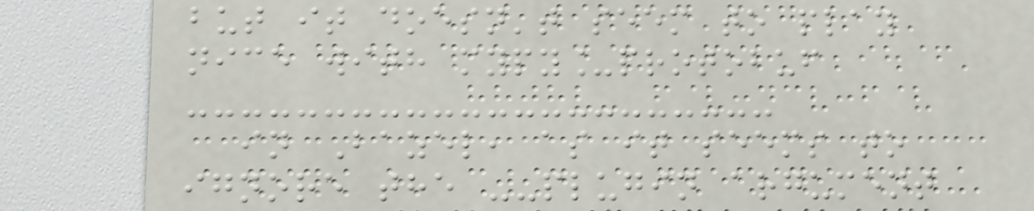but it doesn't seem to play
nice with mypy_protobuf
in Bazel, as it seems to
ignore the --plugin argument
